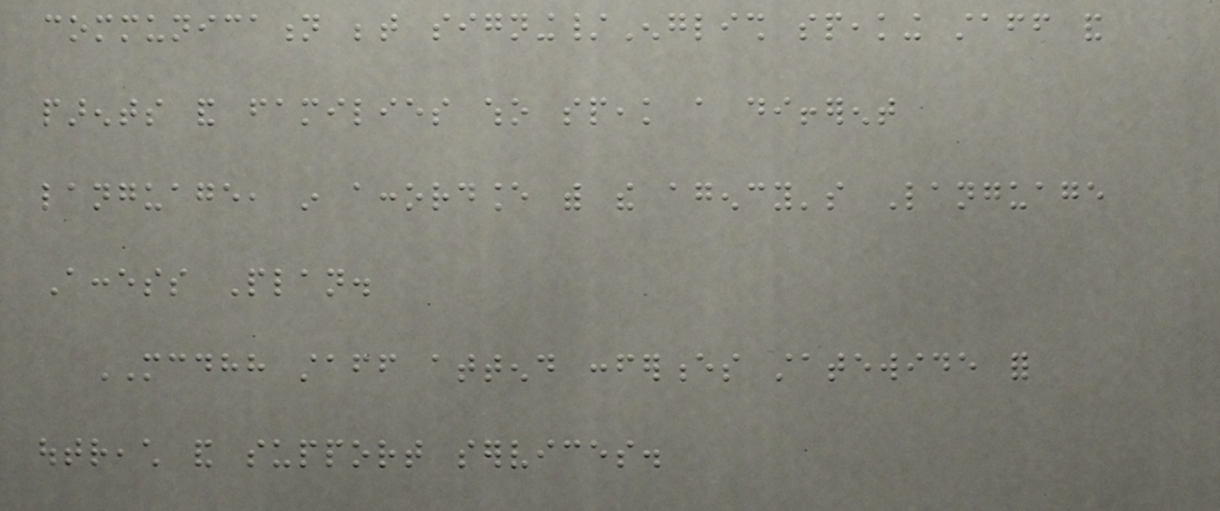communication between signing/English speaking staff and
parents and families who speak a different
language, in accordance with the agency's Language
Access Plan.
MCDHH staff attend conferences statewide for
outreach and support services.
